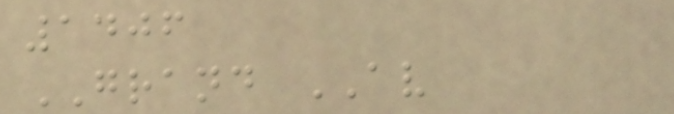1406
GRAND AV
